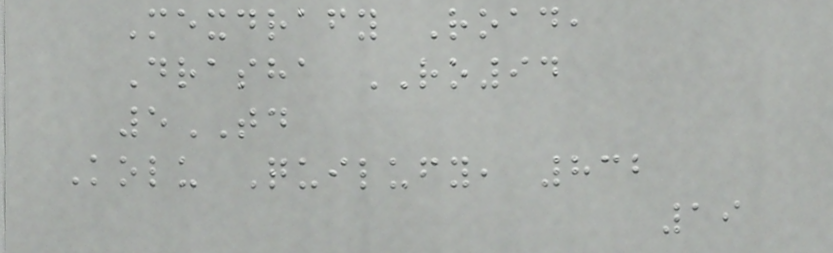Mexdrafy Road,
Drasha RO94
5TD
Kolu Quilufy, 832
19
